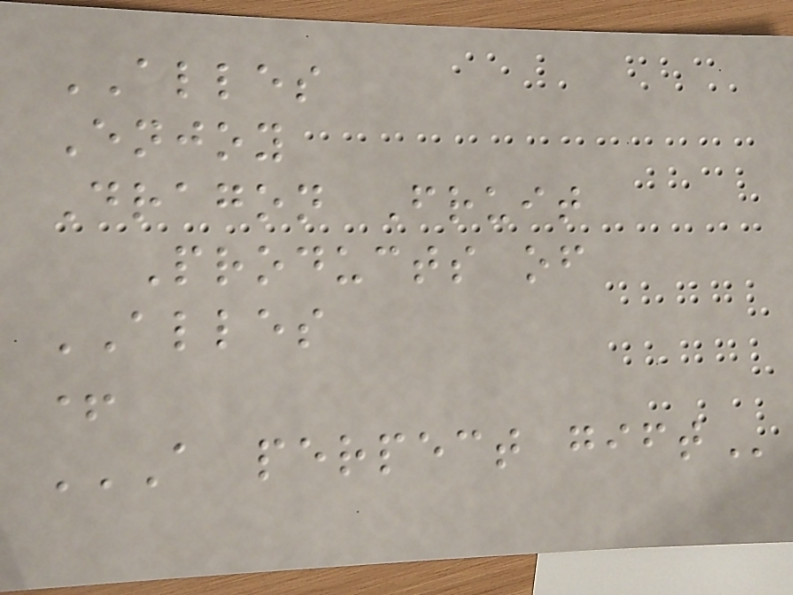ALLES
Enjoy
Dragon Fruit
Products of
ALLES
+
A PERPECT GIFT
